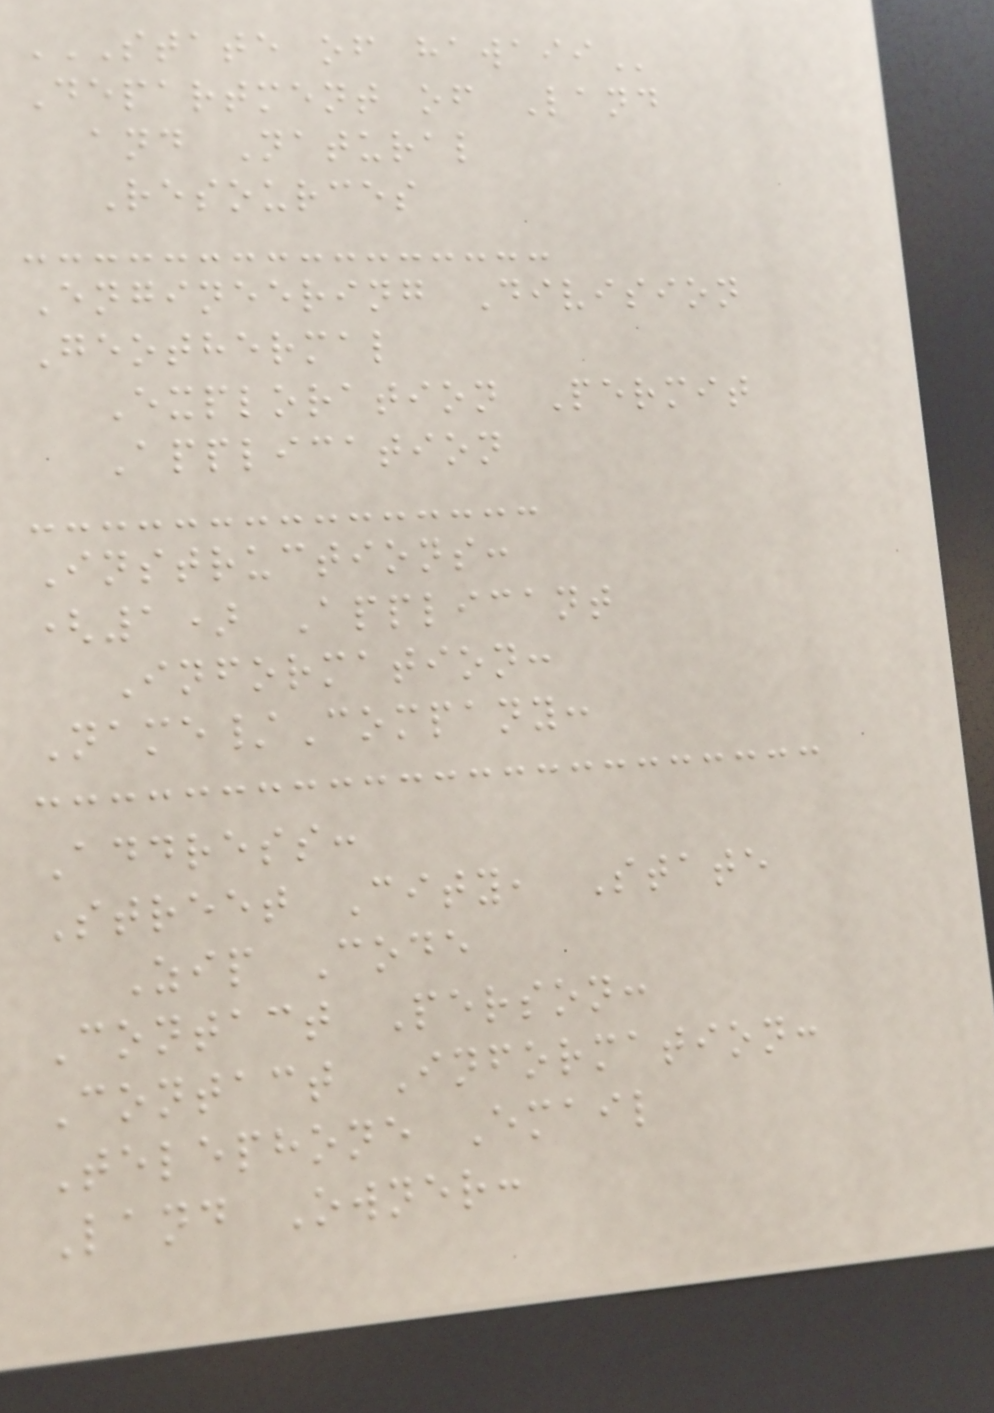STATE OF HAWAII
Department of Land
and Natural
Resources
Engineering Division
Geothermal
Exploration Permit
Application
Instructions:
(1) Applicant
Information:
Name/Company:
Address:
Street City, State
Zip Code
Contact Person:
Contact Information:
Telephone Email
Land Owner:
